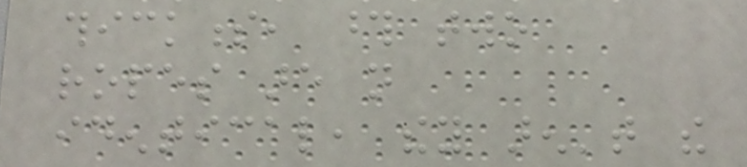thickness, those two
ropes are not
identical, they aren't the
